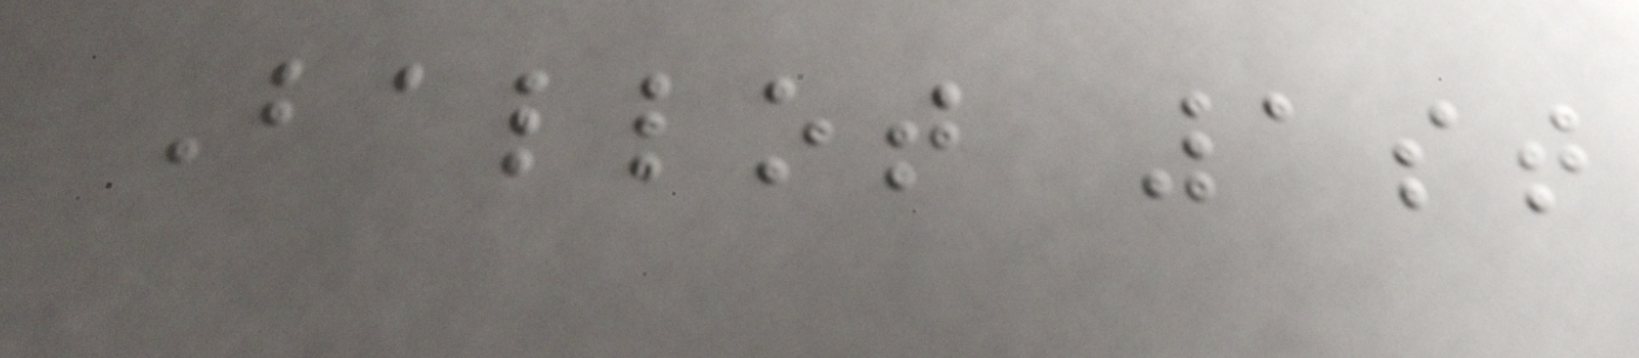Ballot 1st
